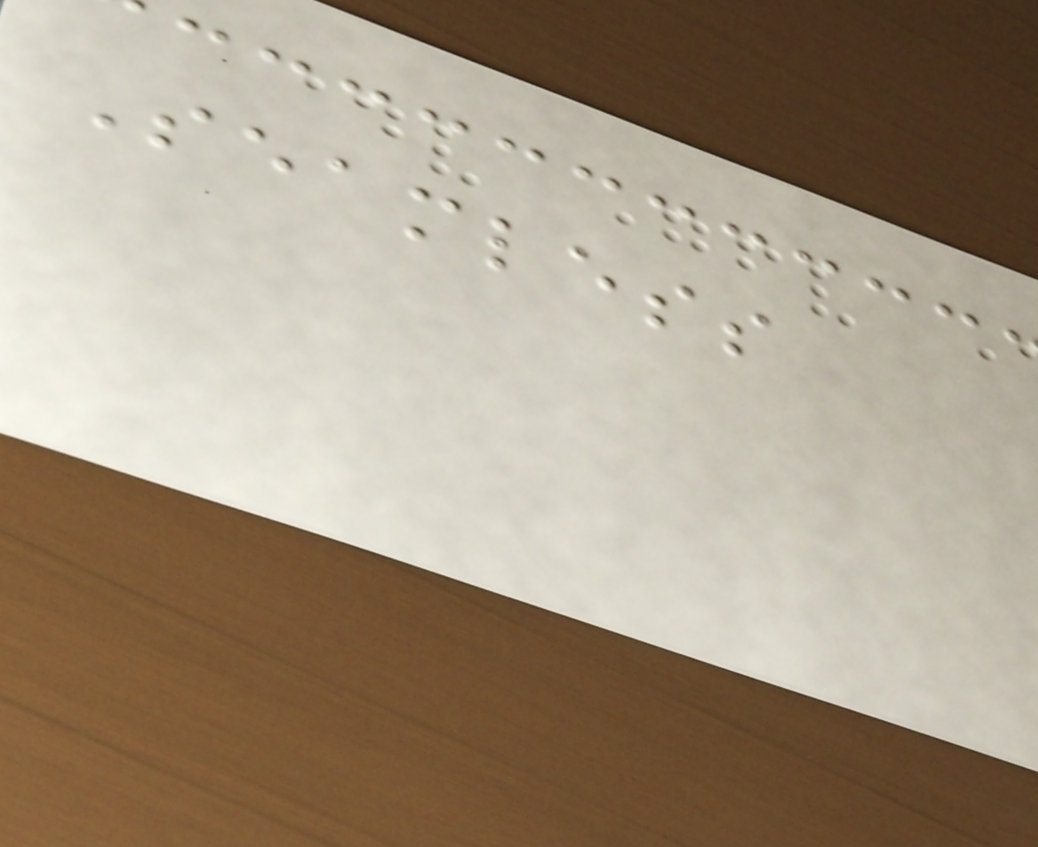Seamless
